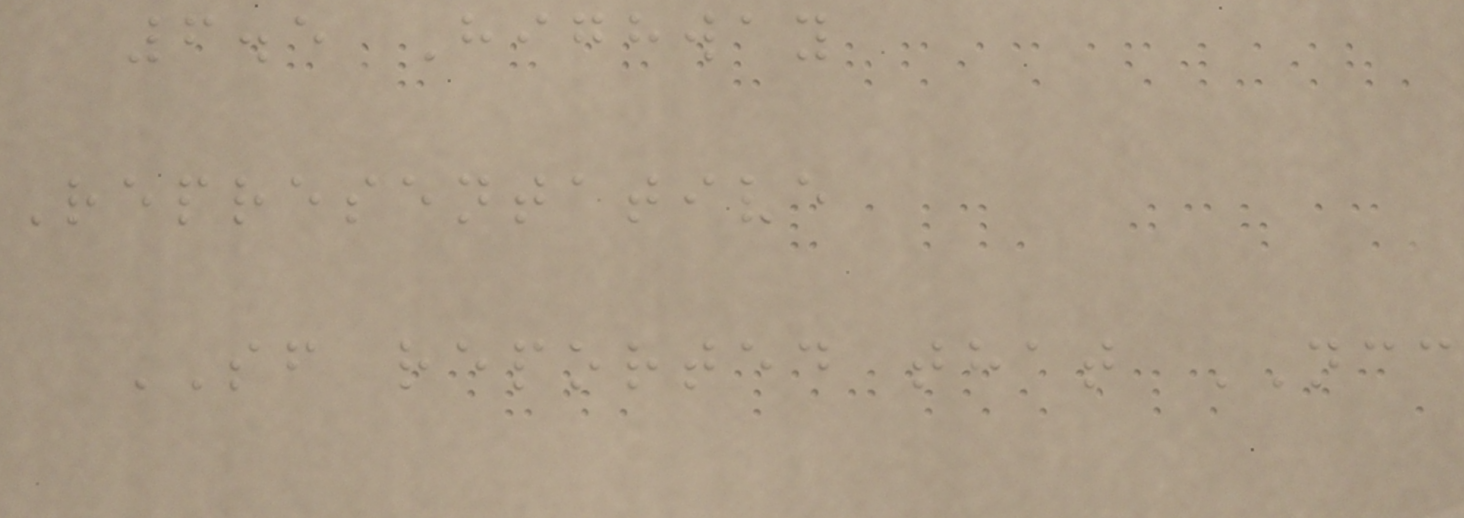6.5 Highway
Representative
SF reported that NCC
